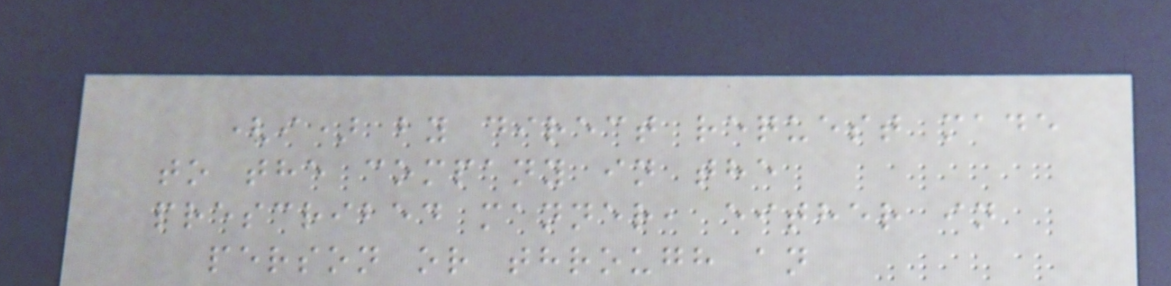(i) by direct request made
to the company in the
prescribed manner, either in
person or through an
